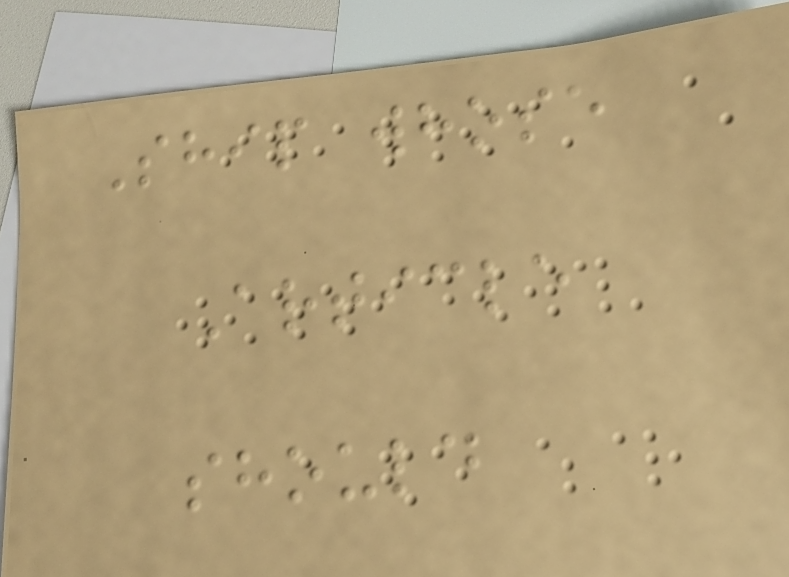Ship whose
Article
should
